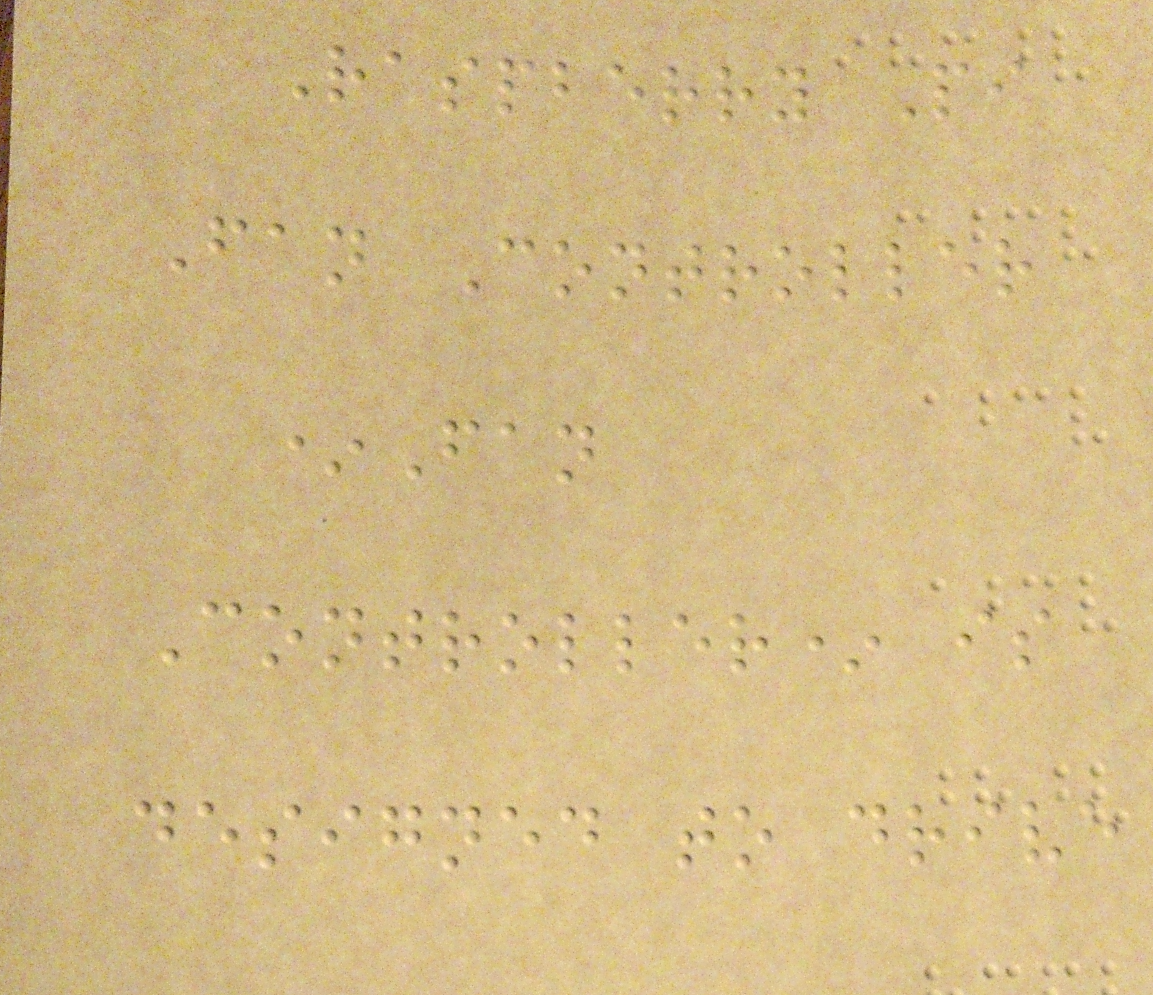Raspberry Pi
Fan Controller
*Fan
Controller* is
designed to drive
